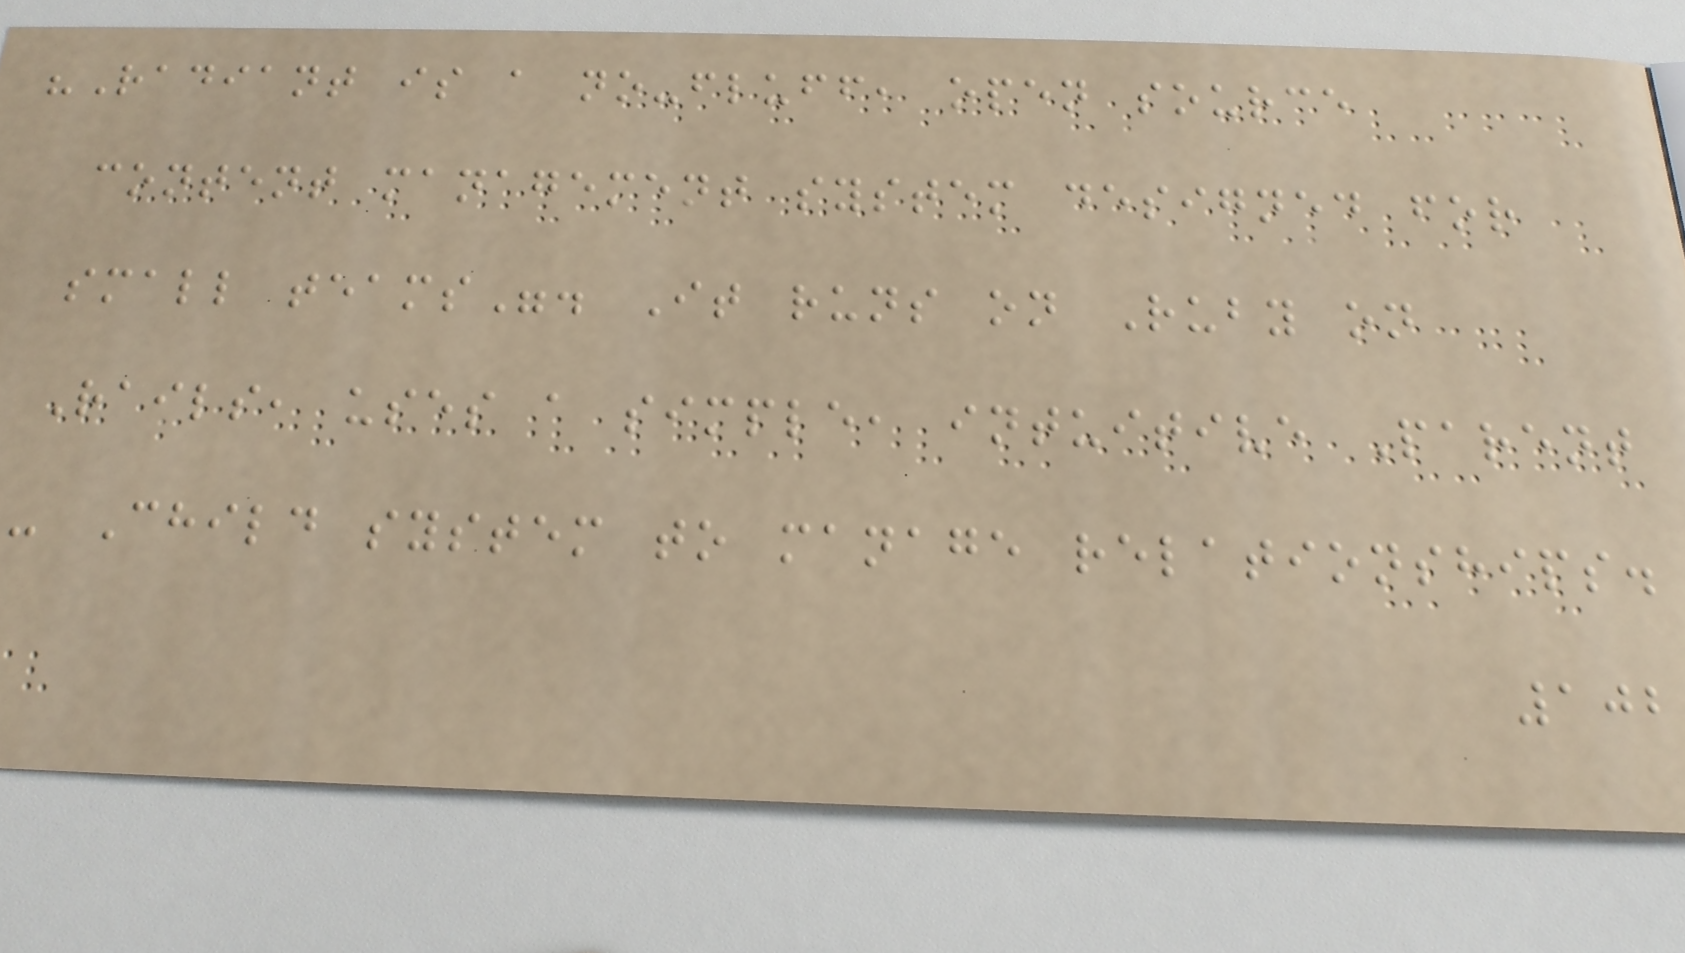"Radiant is a no-fluff, open source
content management system designed for
small teams". It runs on Ruby on
Rails, uses a simple, intuitive Parent
- Child system to manage relationships.
102
